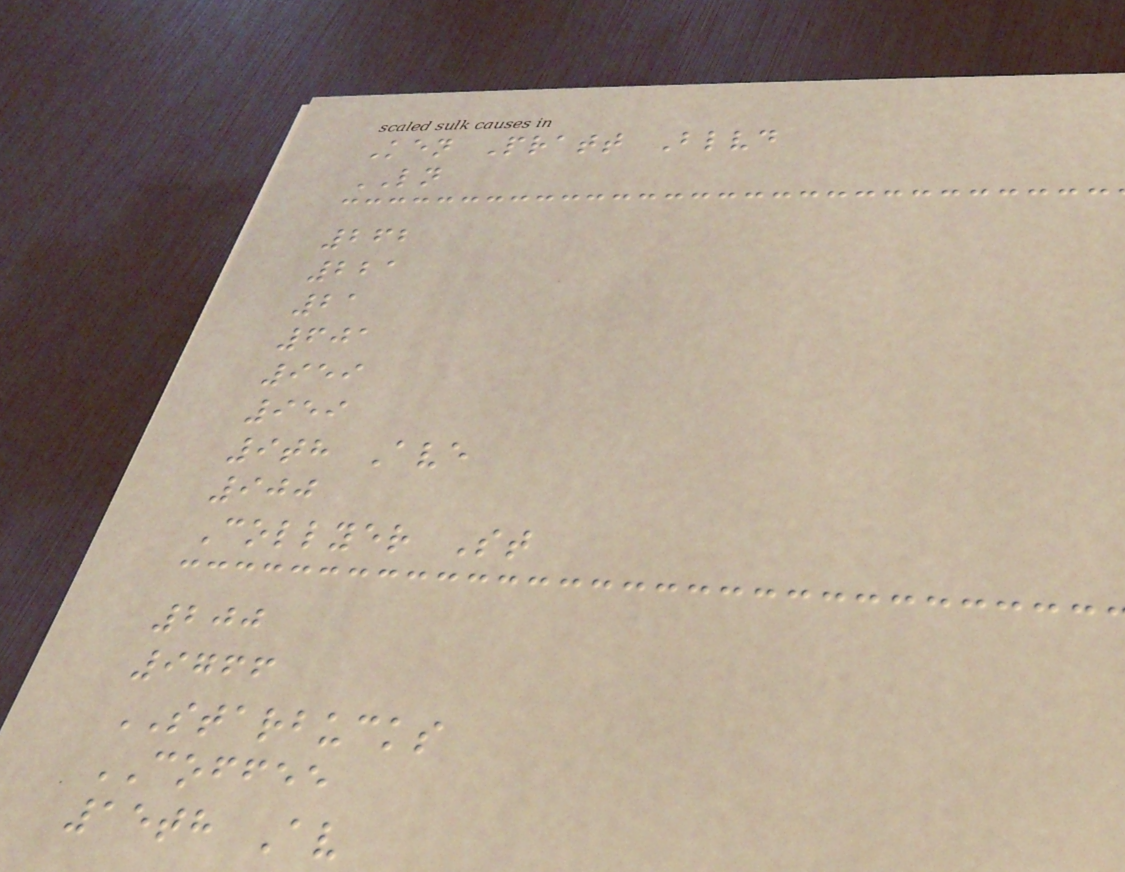Ken Pratt Blvd
LN
262
221
21
601
959
959
9th Ave
900
Collyer St
200
9766
STARBUCKS
COFFEE
15th Av
